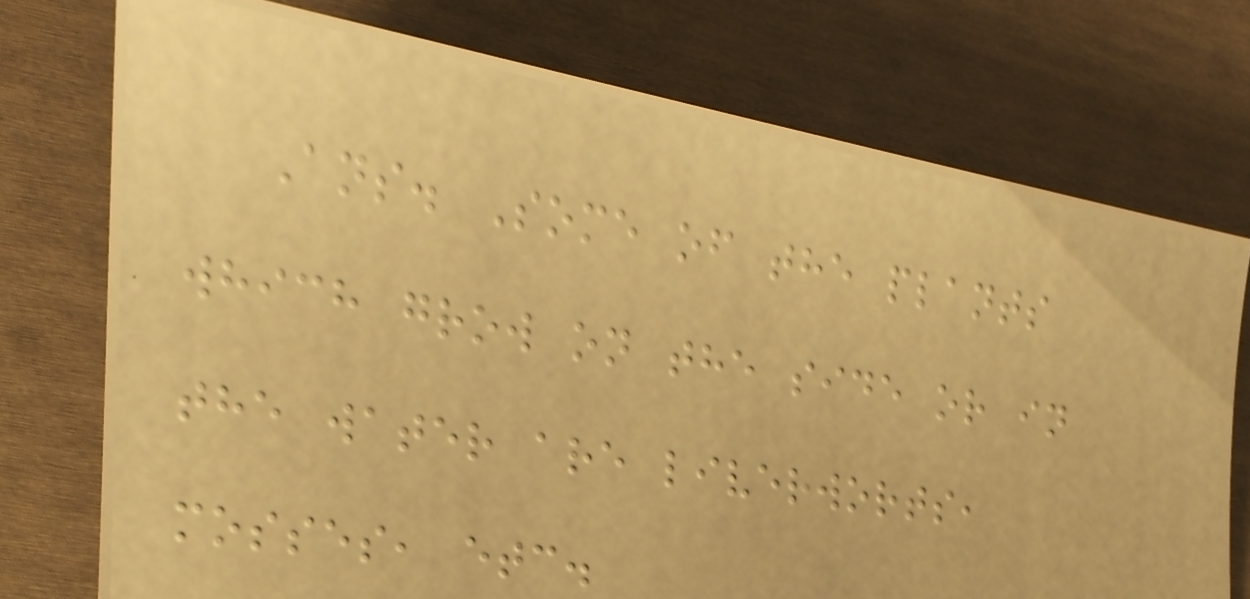Ans. Some of the plants
which grow on the side or in
the water are liverworts,
mosses, etc.
